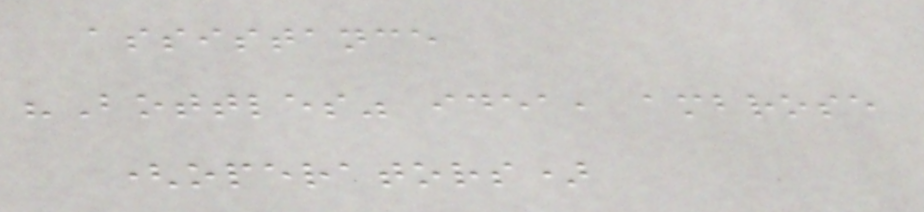assistance
"Bottles" idea, ambrose
(operators)
